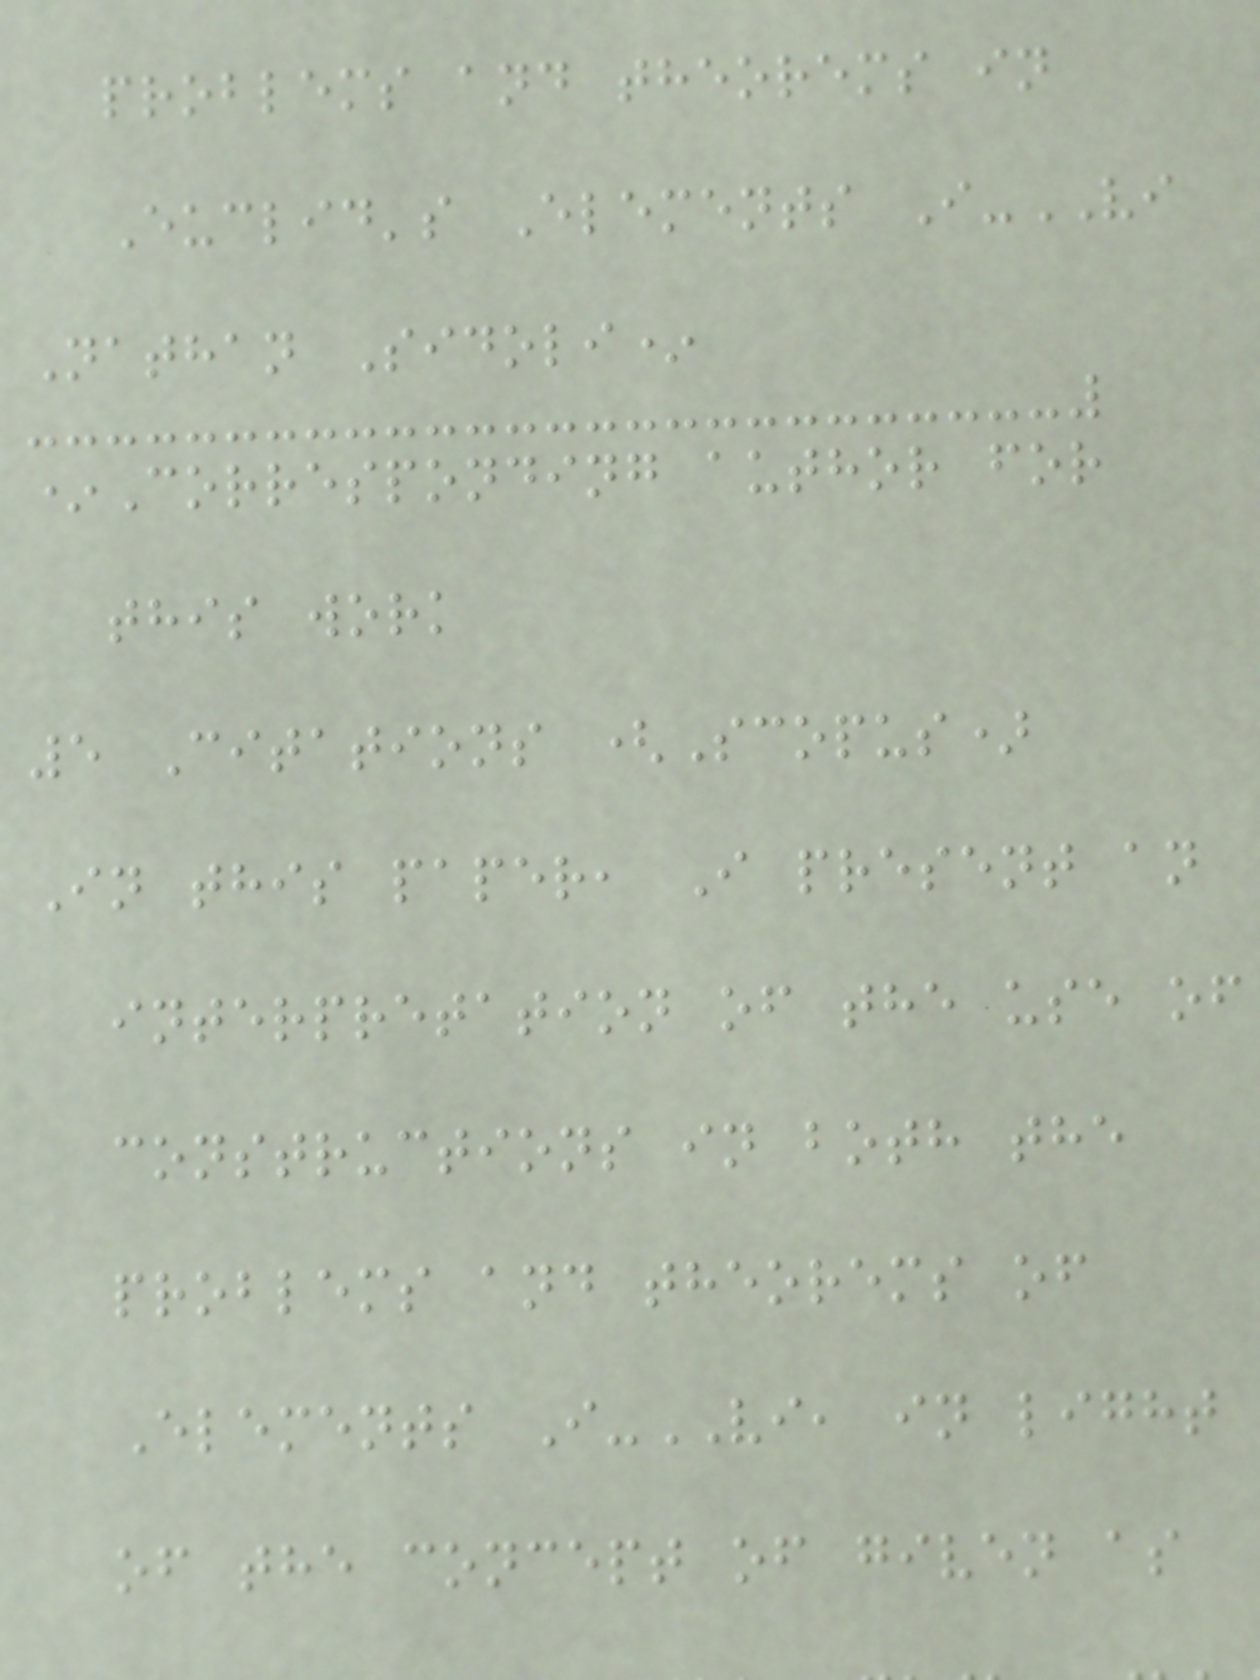problems and theorems in
Euclid's Elements I-VI
Nathan Sidoli*
*Corresponding author for
this work
5 Citations (Scopus)
In this paper, I present an
interpretation of the use of
constructions in both the
problems and theorems of
Elements I-VI, in light
of the concept of given as
